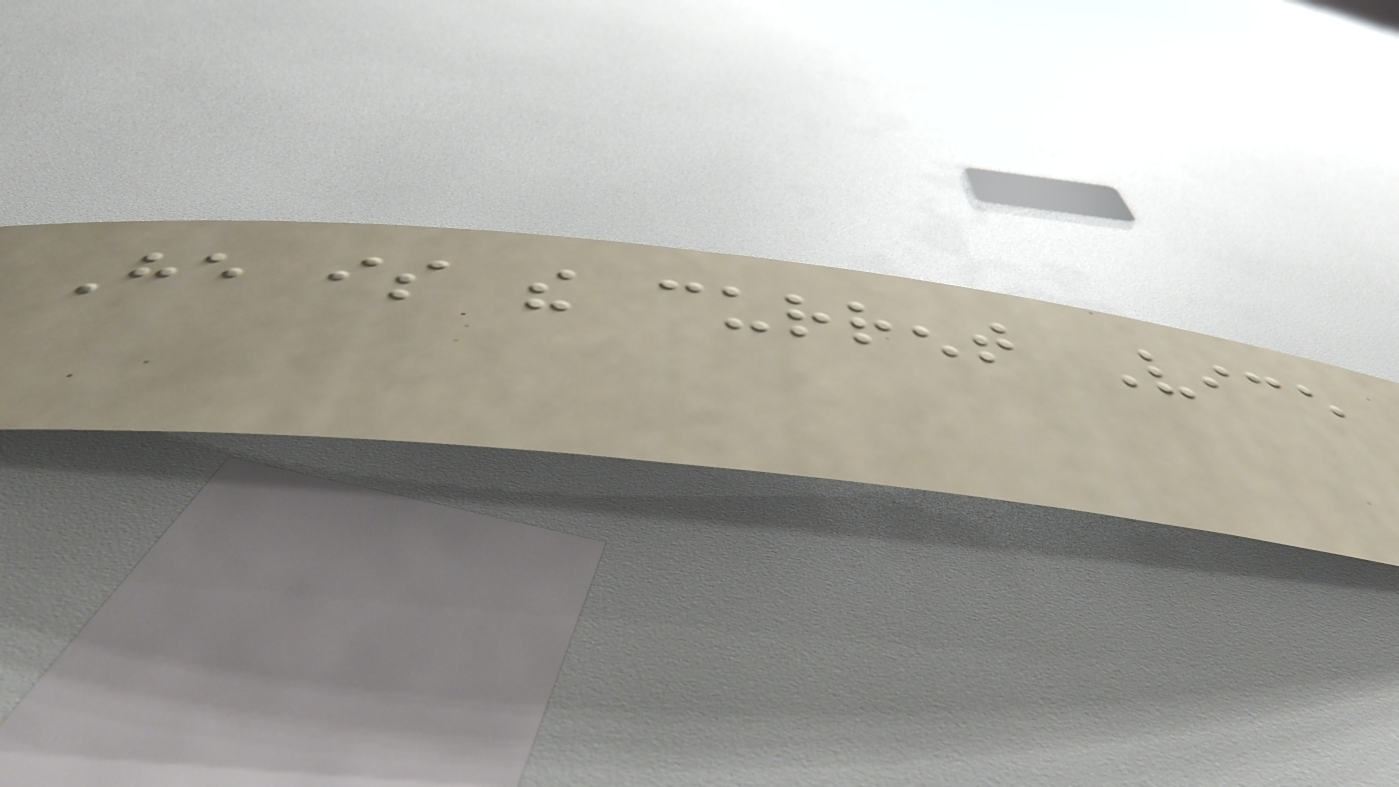He is the current Vice
